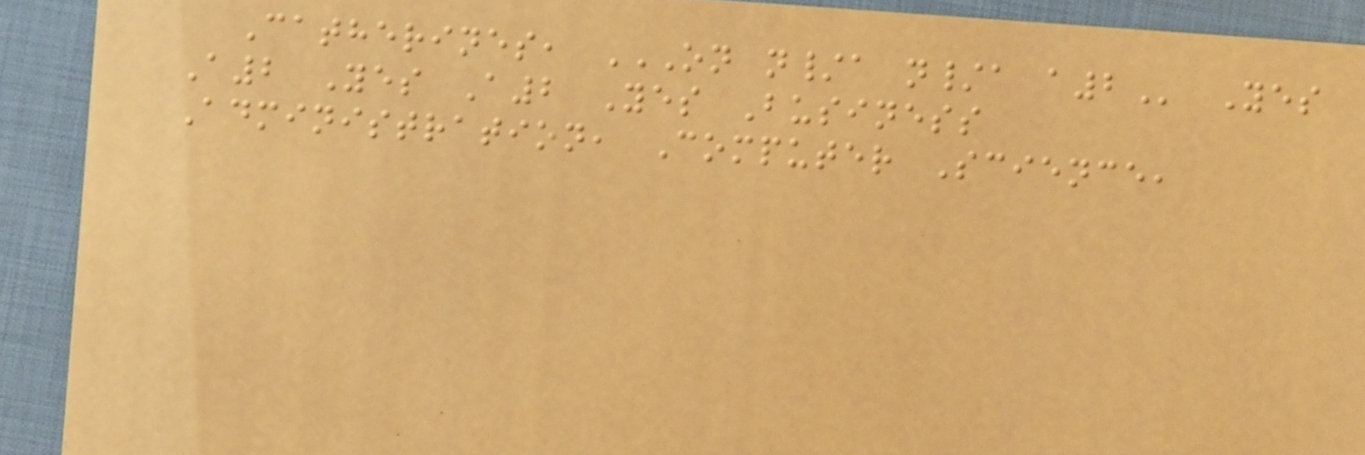Catherines, ON N/A N/A A2 Yes
A2 Yes A2 Yes Business
Administration, Computer Science,
